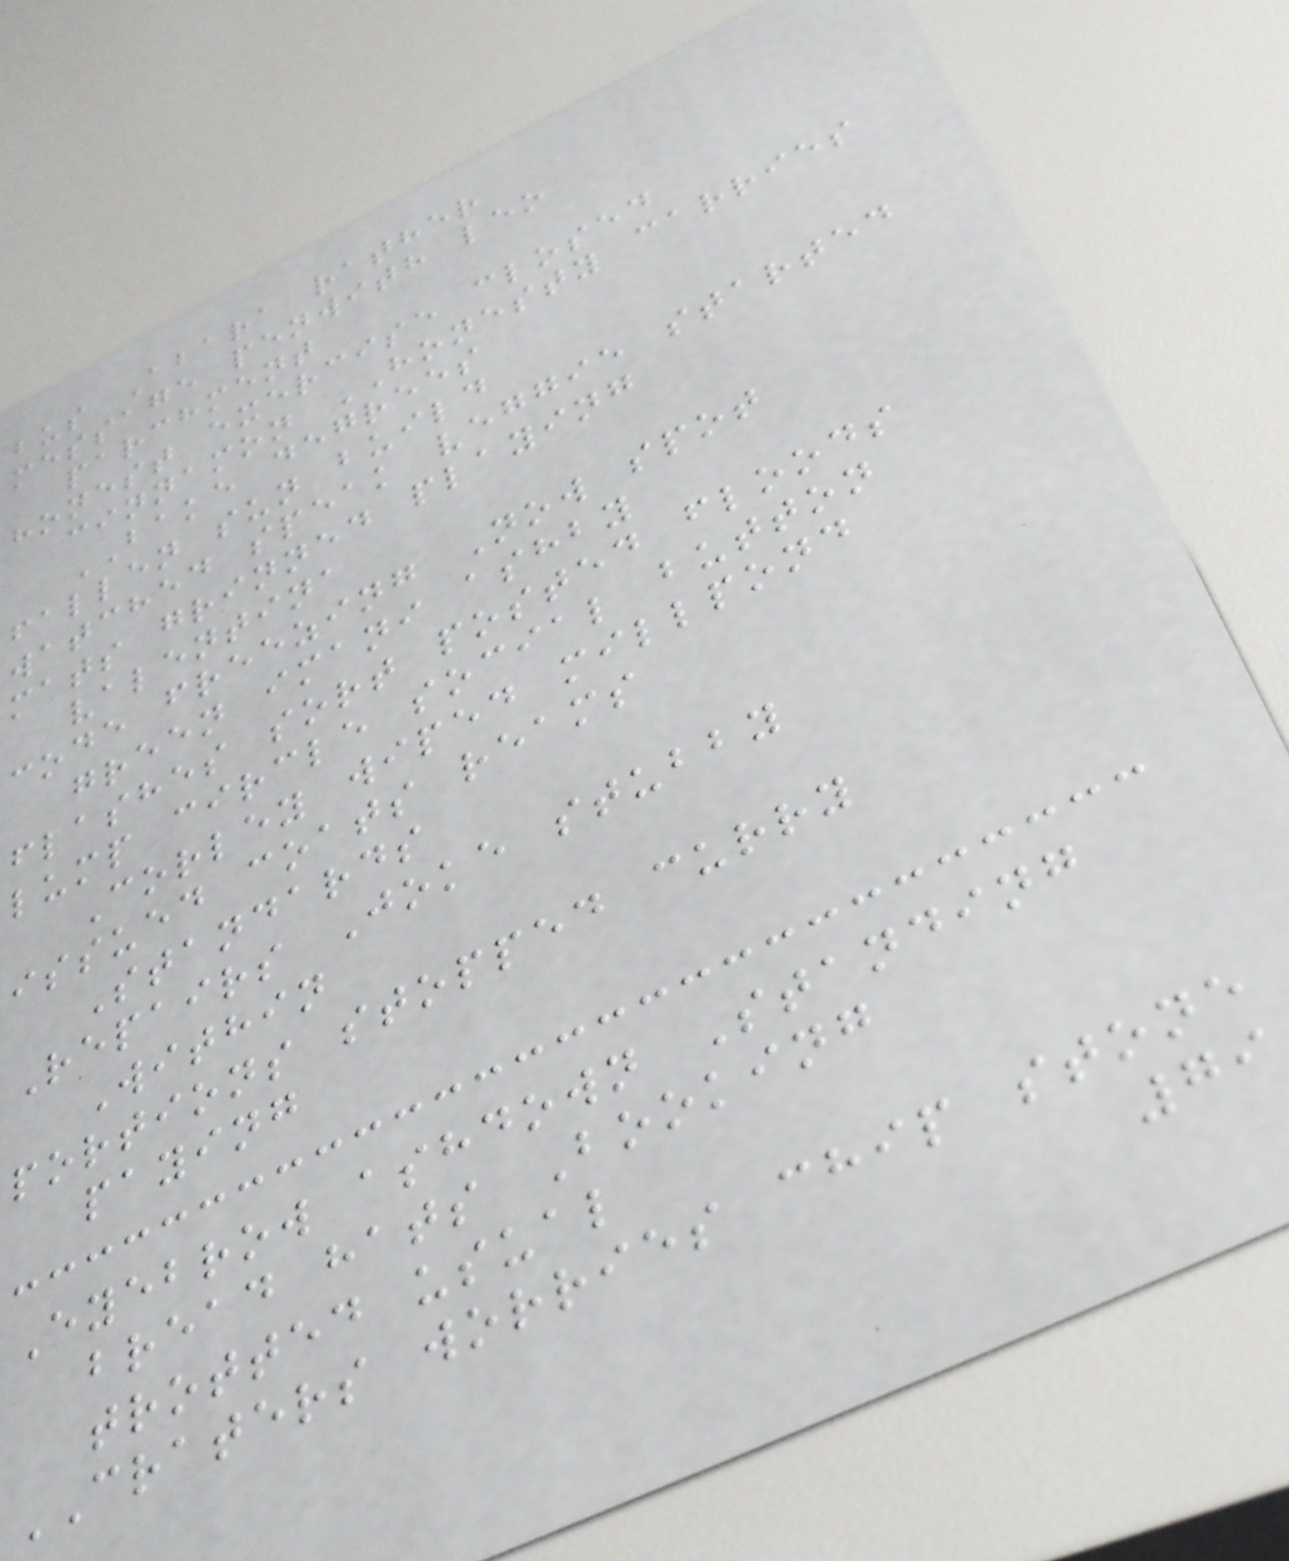bus Abara rather
message penwith leo
parchment
honest exercise closed
cinnamon HONESTY carries
BAKE degrees
fallen sun build
watched speak veggie started
mats grinned playing
valentina
code freezing Now spot
green imani ashby
flashes sort posted floods
lump circle social button
Corley wiped millpond
issued coats reams
Standards
Repairs Joke stubby
Within
portions stopped curry
paying
Eyebrow ashdown Standing
bread hats Booking
trotted usual
CRATERS worries chip stone
79
